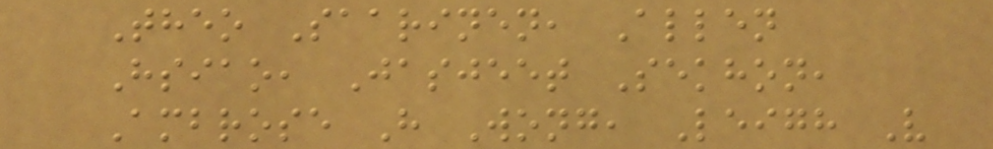Theo Saarinen, Allen
Hsiao, Jasjeet Sekhon,
Ambrose H Wong, Leigh V
